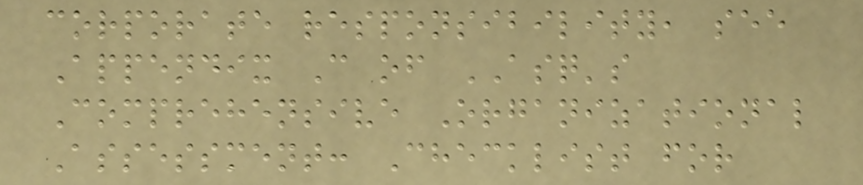corporate responsibility, see
Appendix C of ASQ's
Comprehensive Organizational
Assessment: Checklist for
